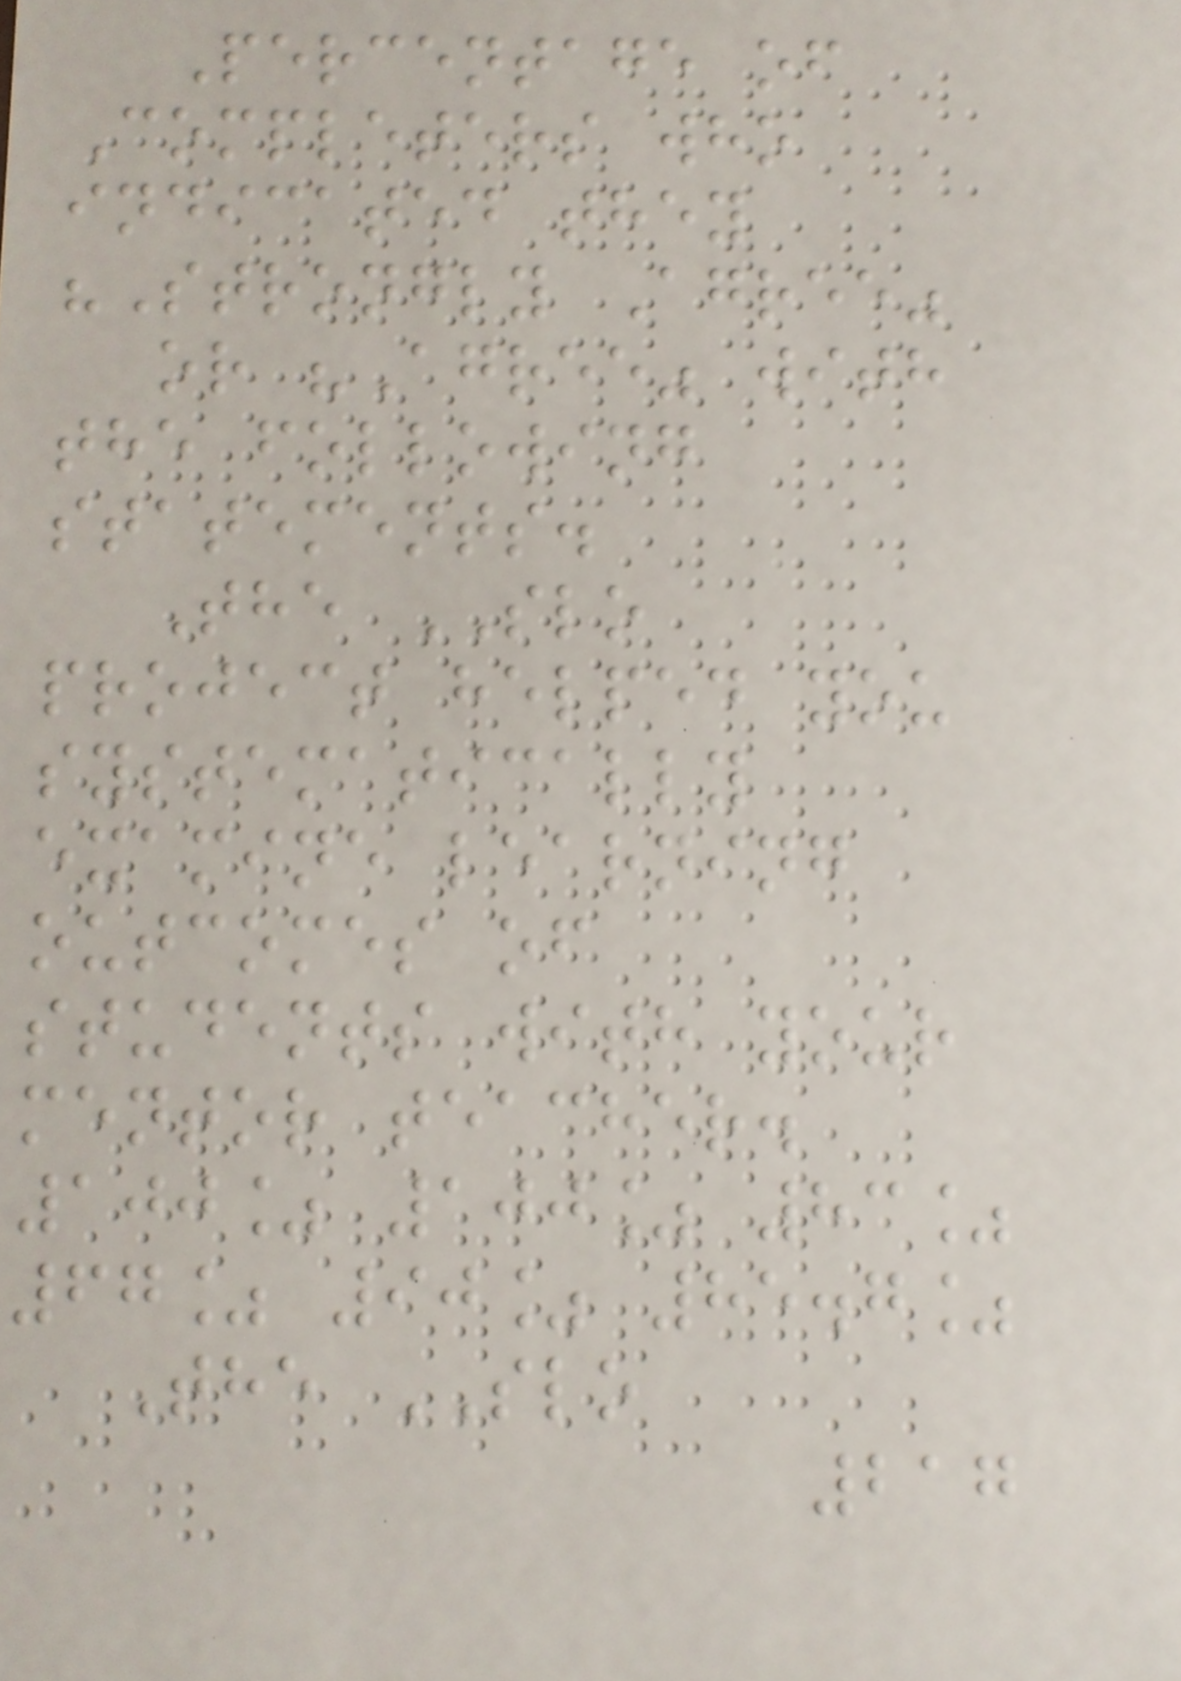Percentage of
Completers who
indicated they
"Strongly Agree"
or "Agree" with
the following
statements.
The SLO
project helped you
systematically
examine learning
outcomes of
students with your
mentor teacher.
100% 100% 83%
67% 90% 85.7%
The SLO
217
